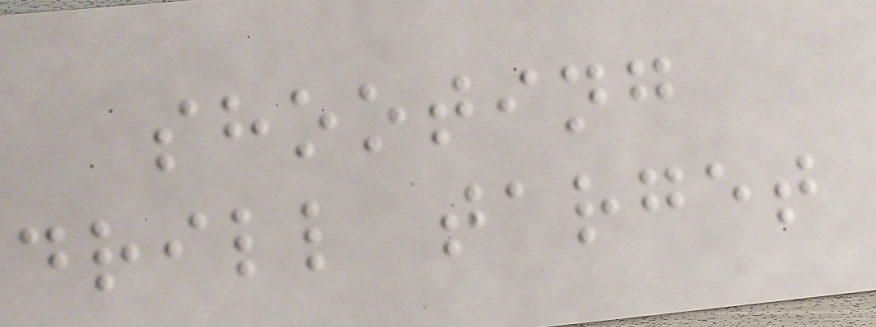shooting
drill target
